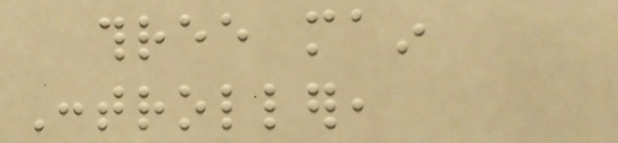three main
Controller,
